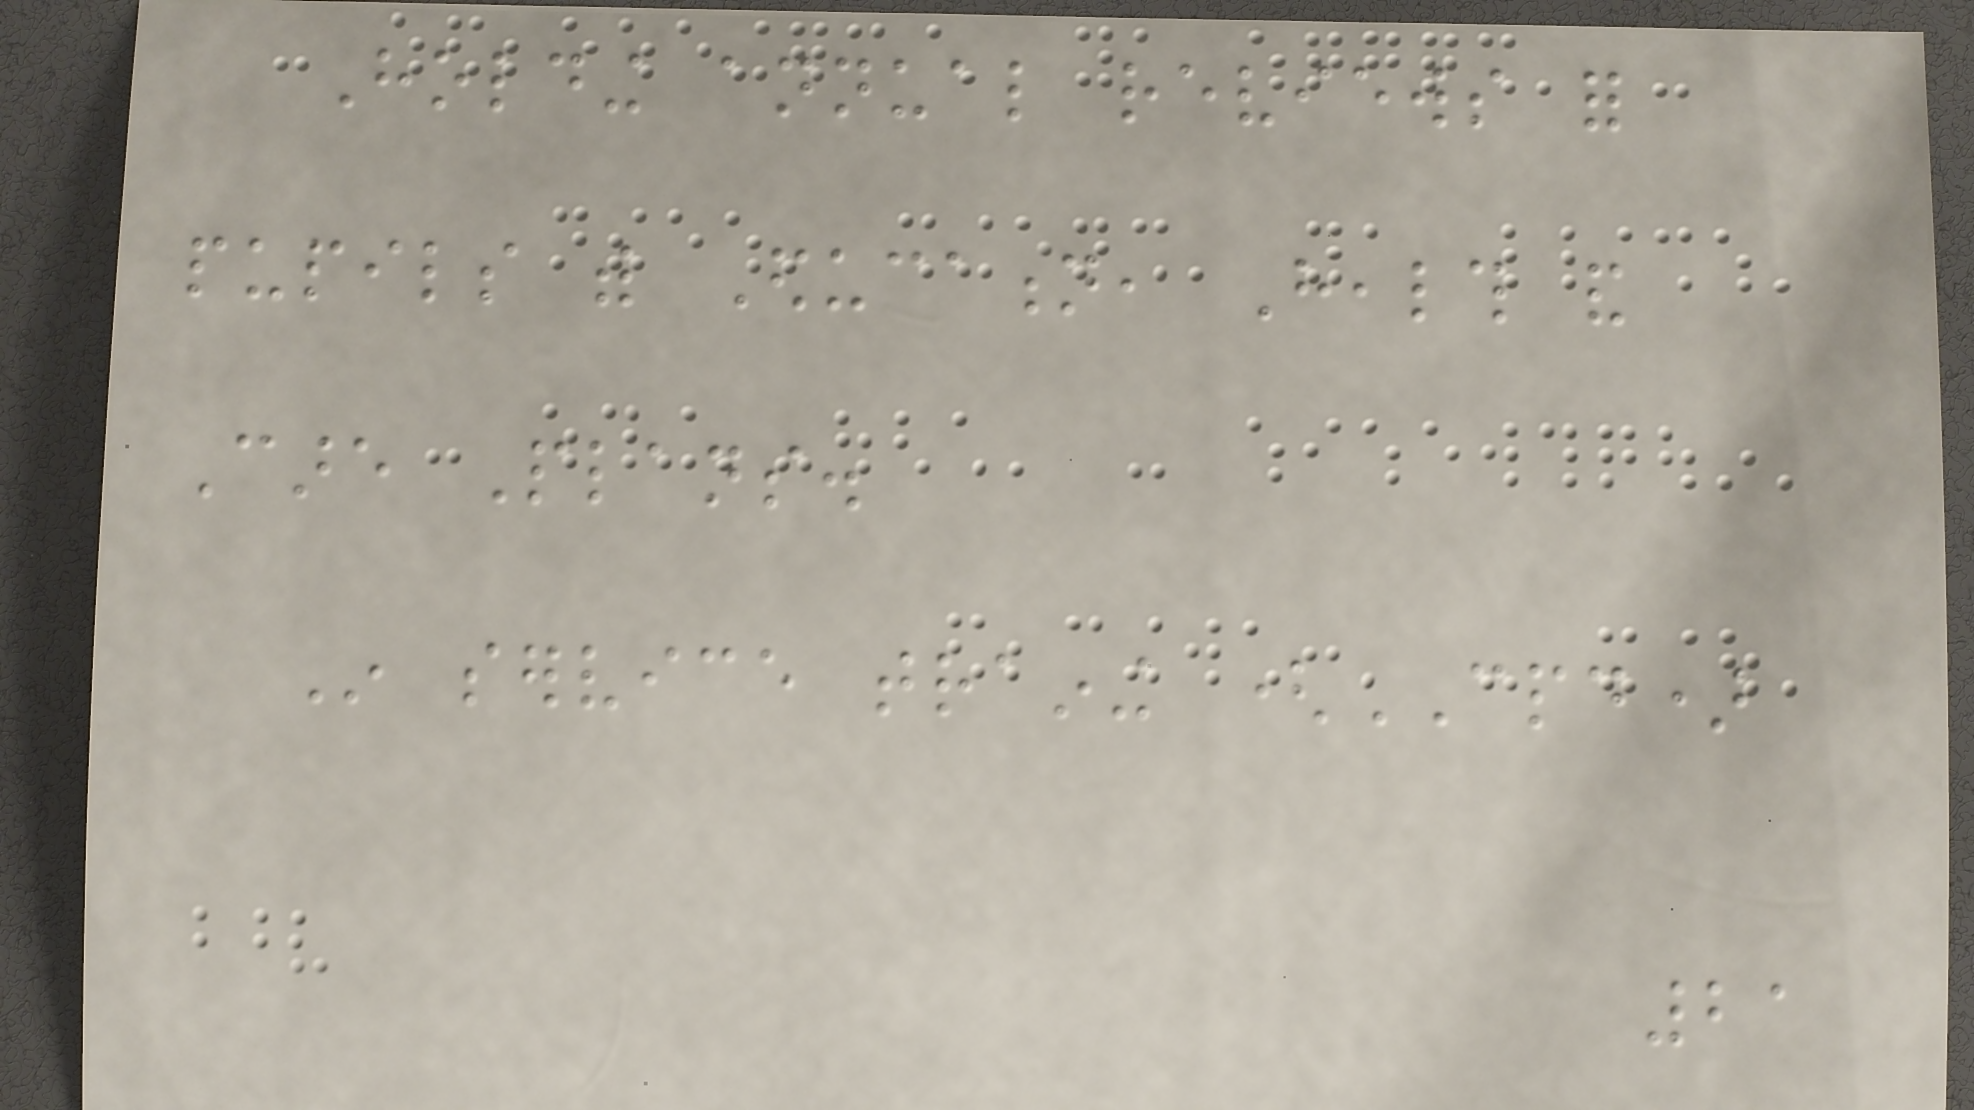Holding annual reviews for
pupils with Education, Health and
Care Plans.
In service training (CPD)
21
